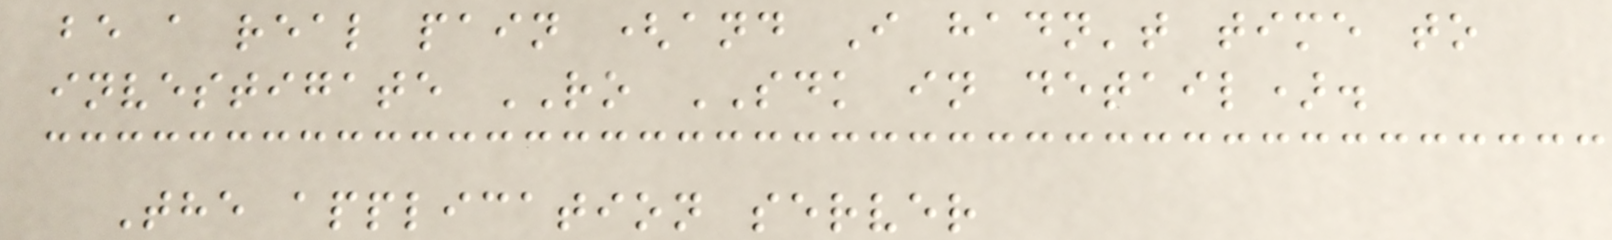be a real pain (and I hadn't time to
investigate RO SDK in detail).
The application server
